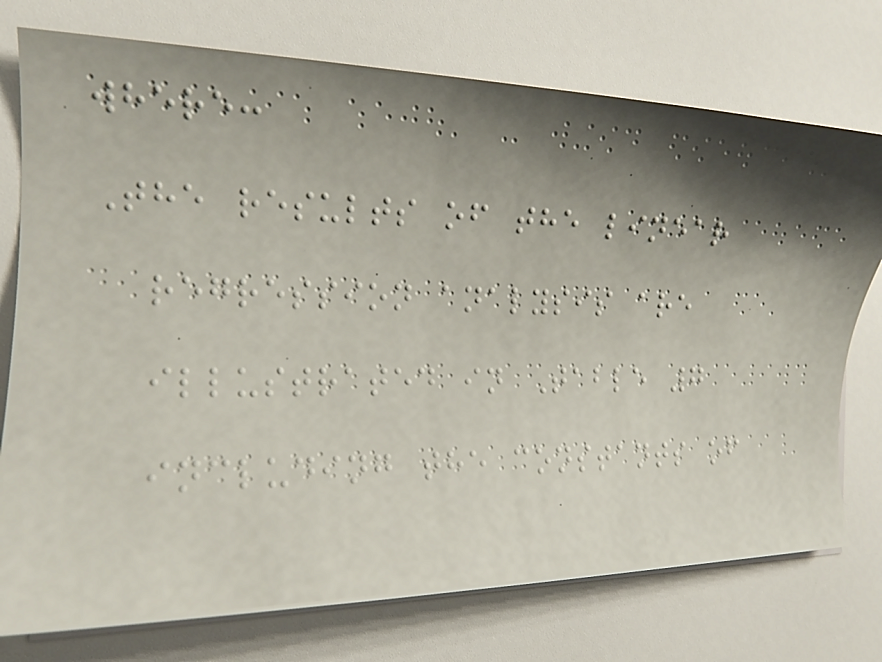where:
The results of the linear
regression analysis are
illustrated in Table 7
including the constants of
